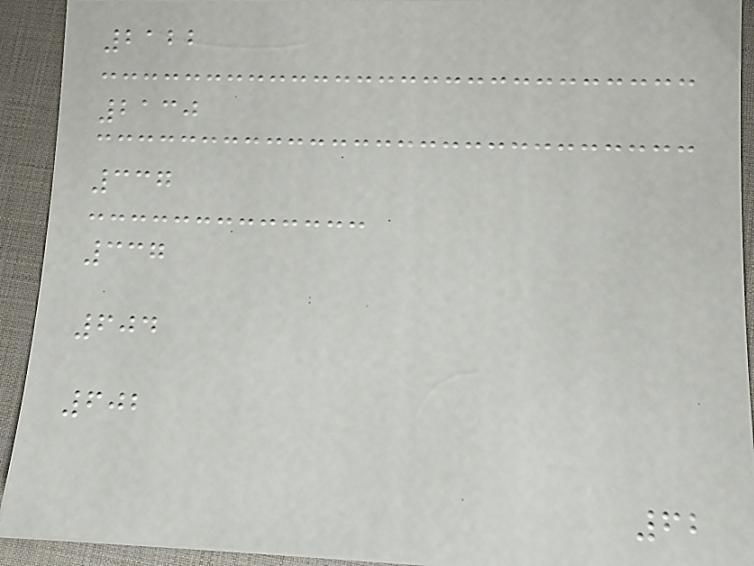2122
2130
337
337
604
602
62
